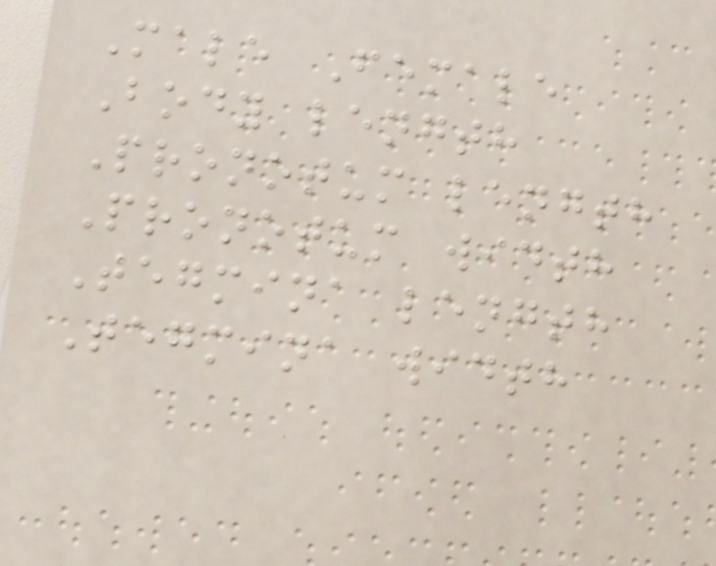Male Female
Body length
Pronotum length
Pronotum width
Tegmina length
Tegmina width
